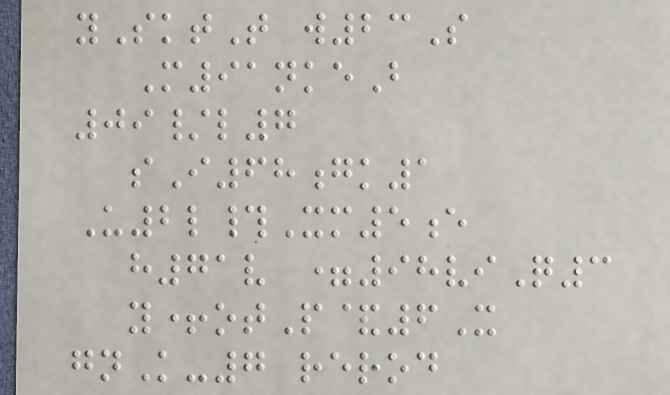ySktT w23S
M91nkeB
09/l7
sI68gk1
U2l#Xm5e
h71v =98viQ3
y+otP&6X
gnK-7 rerod
